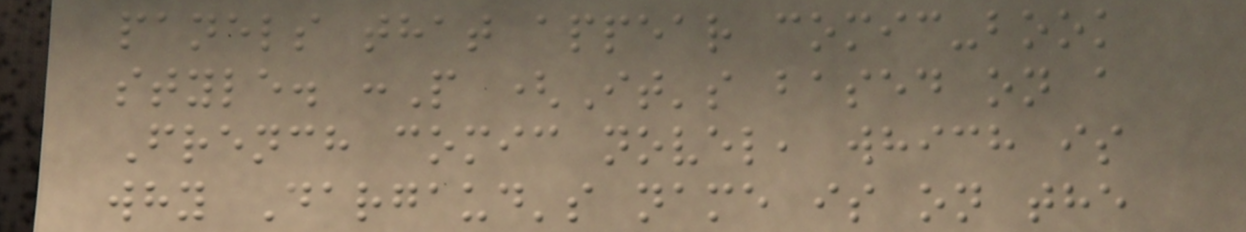panels that appear comic-book
style. :P (It's based on a
French comic novel, which is
why Dargaud's name is on the
